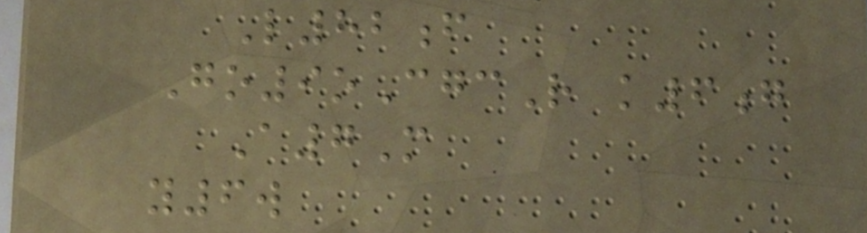L82f
Go9oCgcR k6g
A7M
y6w
